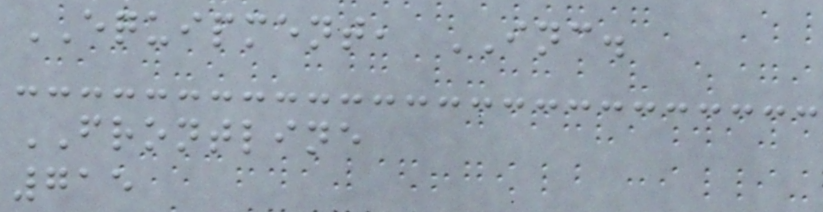EQUIPMENT, INC.
FRONTLINE
715
